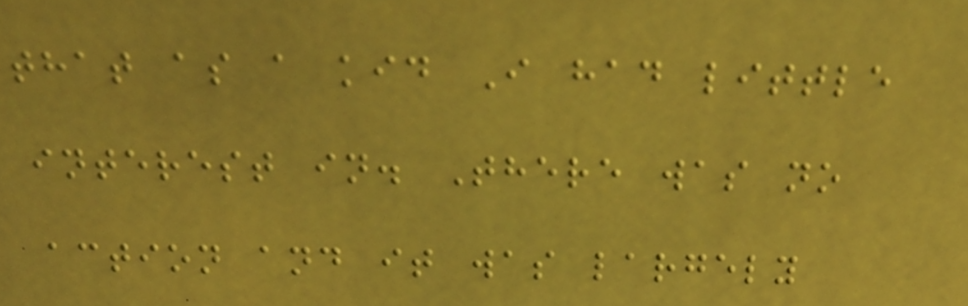that as a kid I had little
interest in. There was no
action and it was largely
